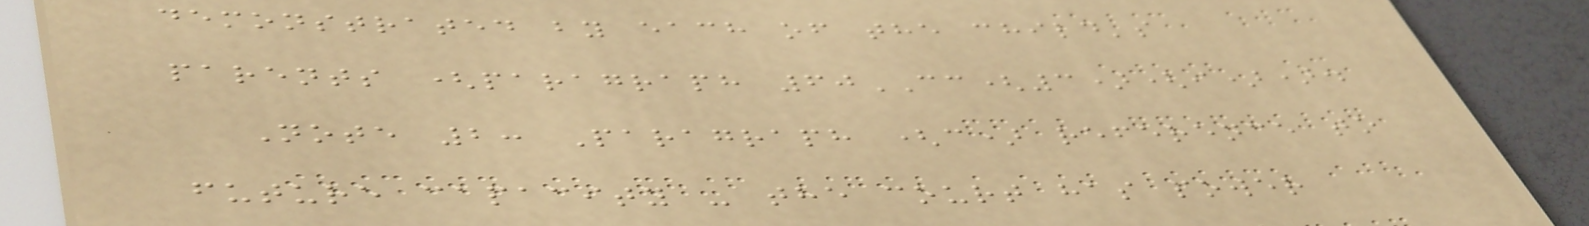demonstrated by each of the child's
parents (paragraph 60CC(3)(i)).
Note 2: Paragraph (c) reference to
future capacity - the court has power
